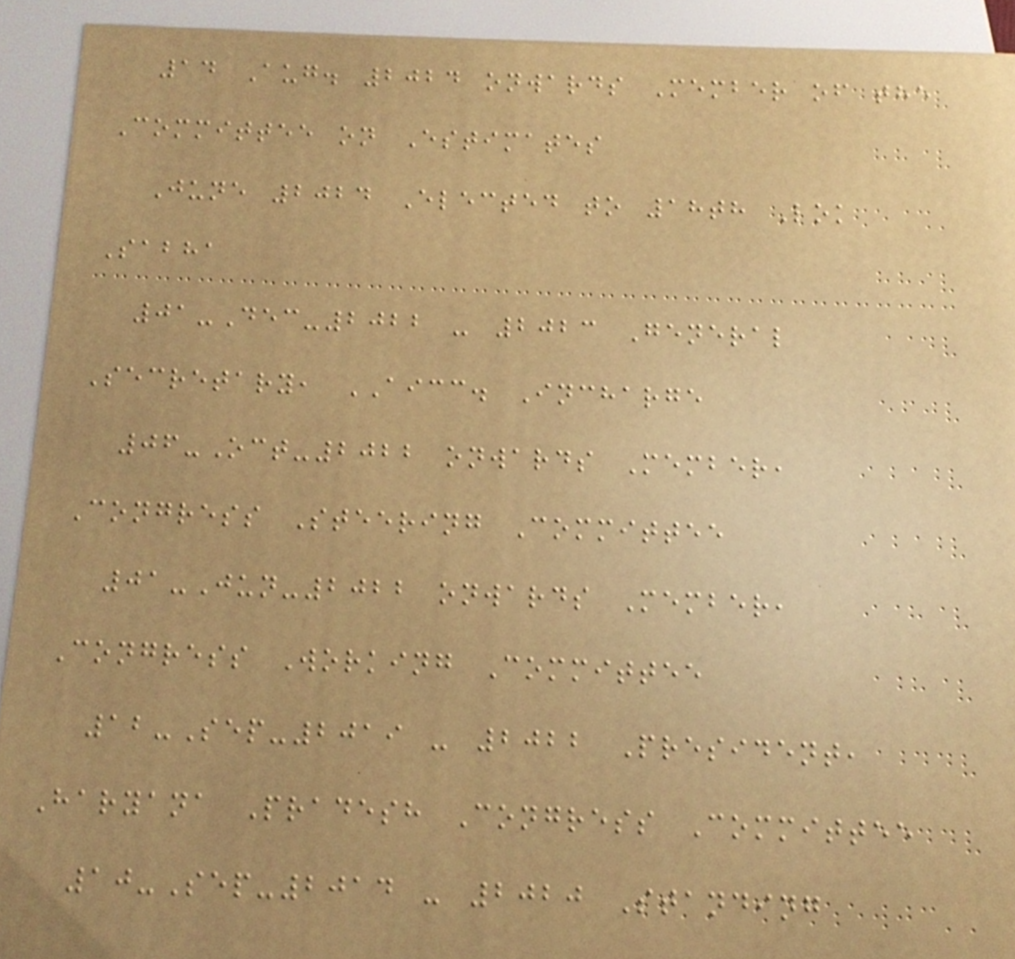14 Aug. 2024 onwards Member of the
Committee on Estimates
June 2024 Elected to 18th Lok
Sabha
01-Dec-2022 - 2023 General
Secretary, AICC. Incharge
06-Oct-2022 onwards Member,
Congress Steering Committee
01-Jun-2022 onwards Member,
Congress Working Committee
12-Sep-2019 - 2022 President,
Haryana Pradesh Congress Committee
10-Sep-2014 - 2020 Standing
